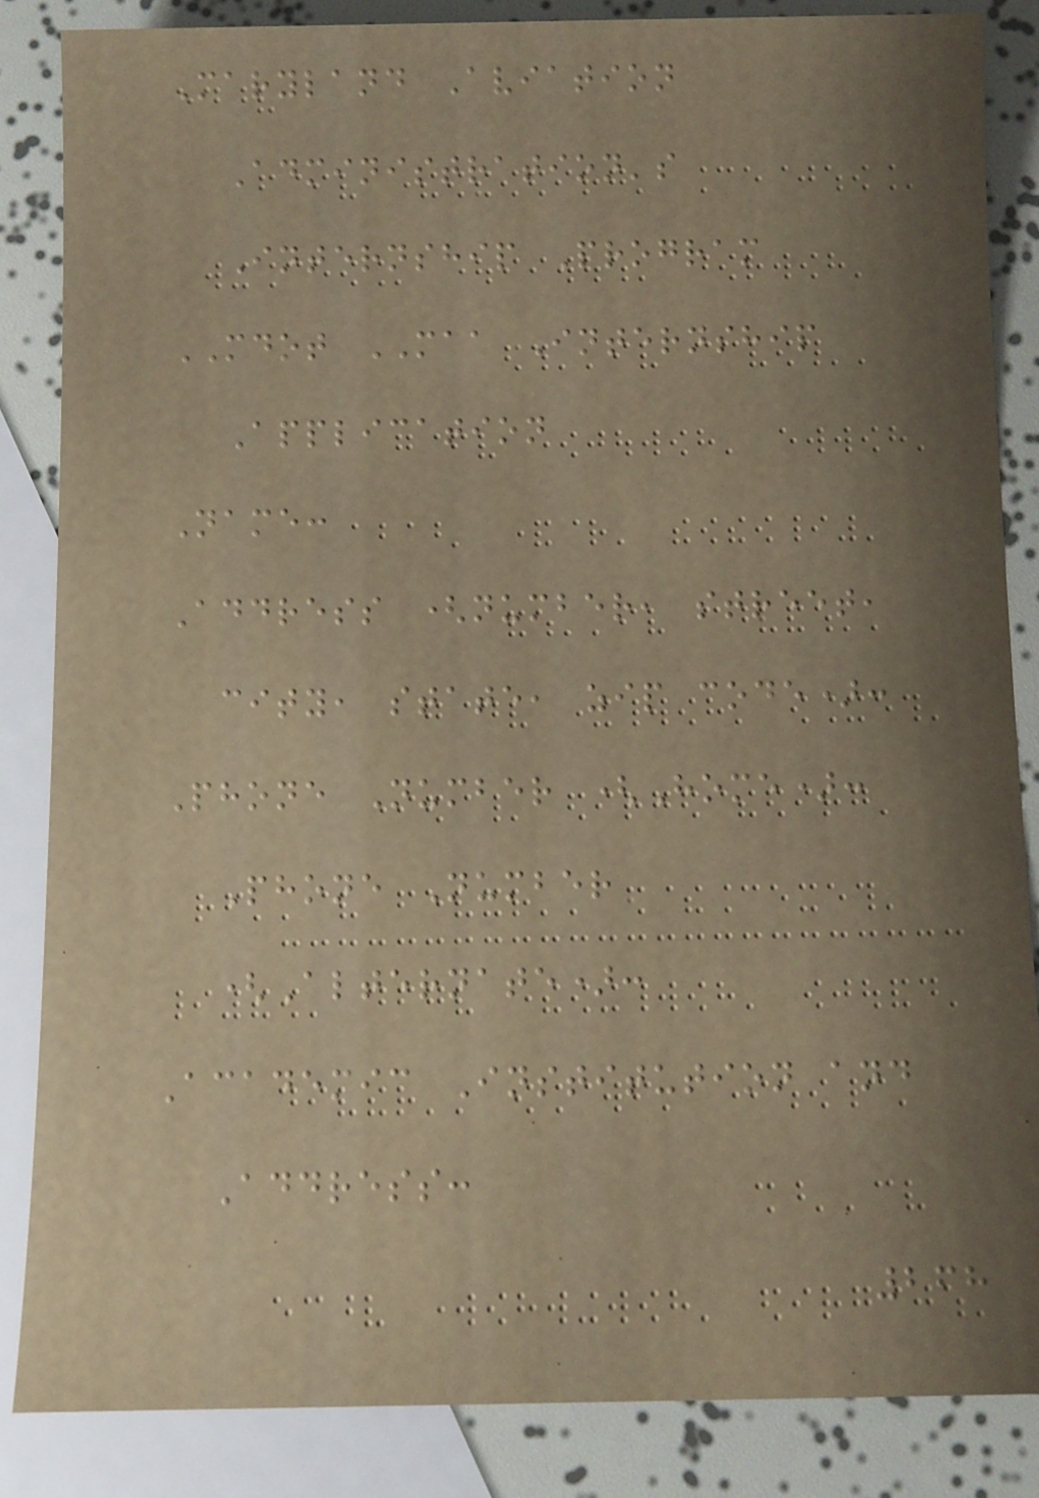Maryland Aviation
Administration's
Internship Program
MDOT MAA Internship
Application
Name:
Address (number, street,
city, state, zip code):
Phone Number (Home):
Phone Number
(Alternate):
Academic Institution and
Address:
268
